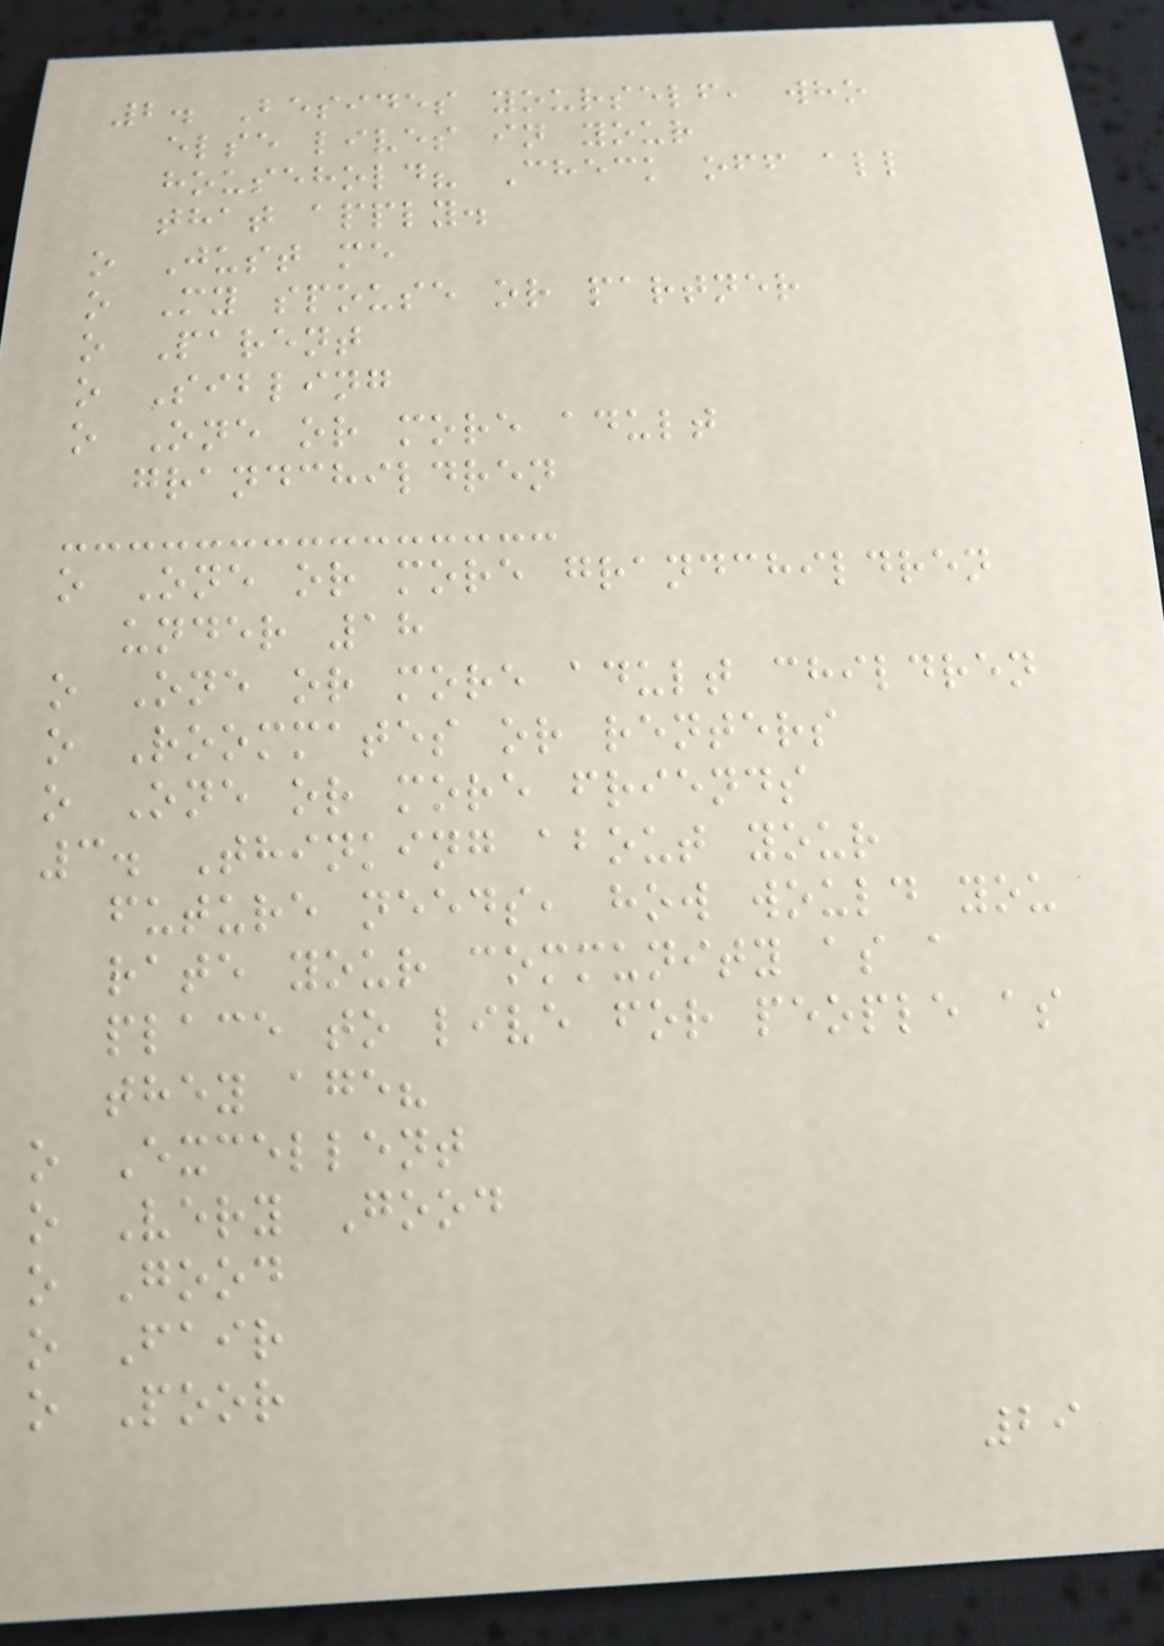2. Besides yourself, who
else lives in your
household? Check off all
that apply.
o Just me
o My spouse or partner
o Parent
o Sibling
o One or more adult
grandchildren
o One or more grandchildren
under 18
o One or more adult children
o Roommates or renters
o One or more friends
3. Thinking about your
future needs, how would you
rate your community as a
place to live for people as
they age?
o Excellent
o Very Good
o Good
o Fair
o Poor
29
